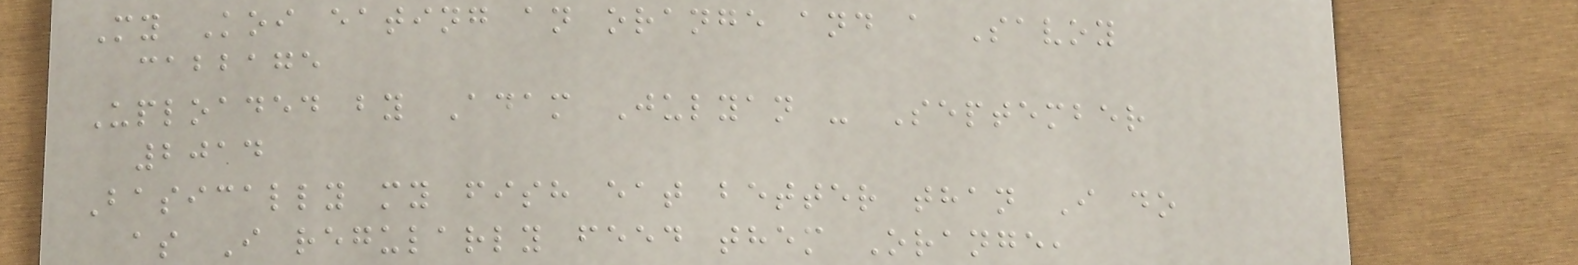My Koi eating an orange and a Savoy
cabbage
Uploaded by Adam Julyan - September
2014
Basically my fish eat better than I do
as I regularly feed them Orange,
